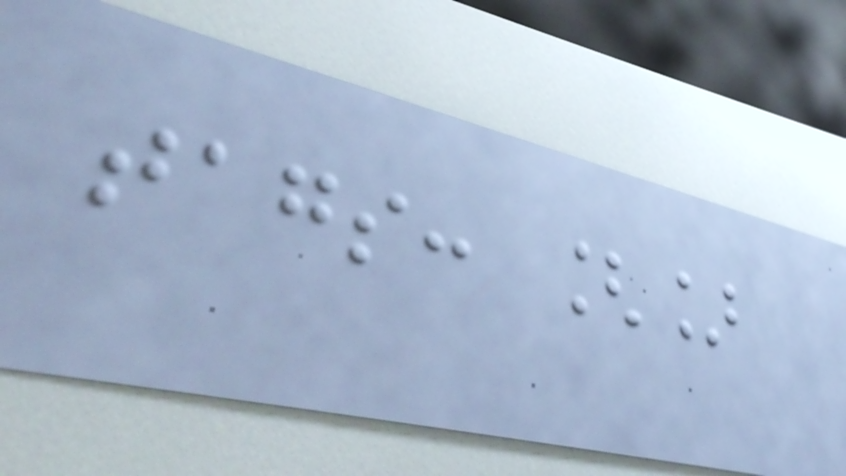tags: []
